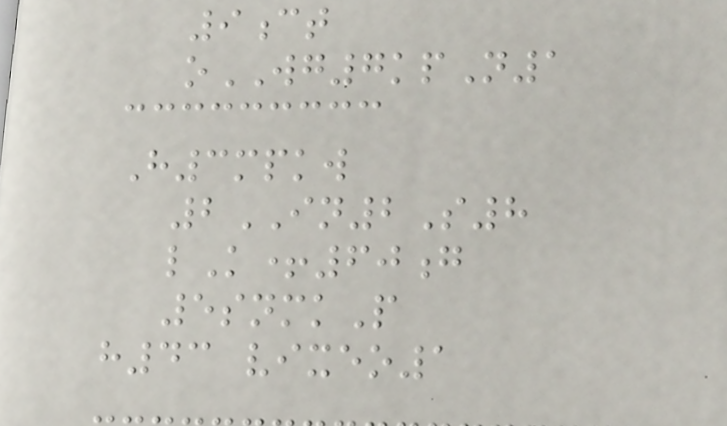9ct
oWG7kpN1
H3mpkw
2IN2S8
lK+60g
5snmkP
h43 vixeo1
